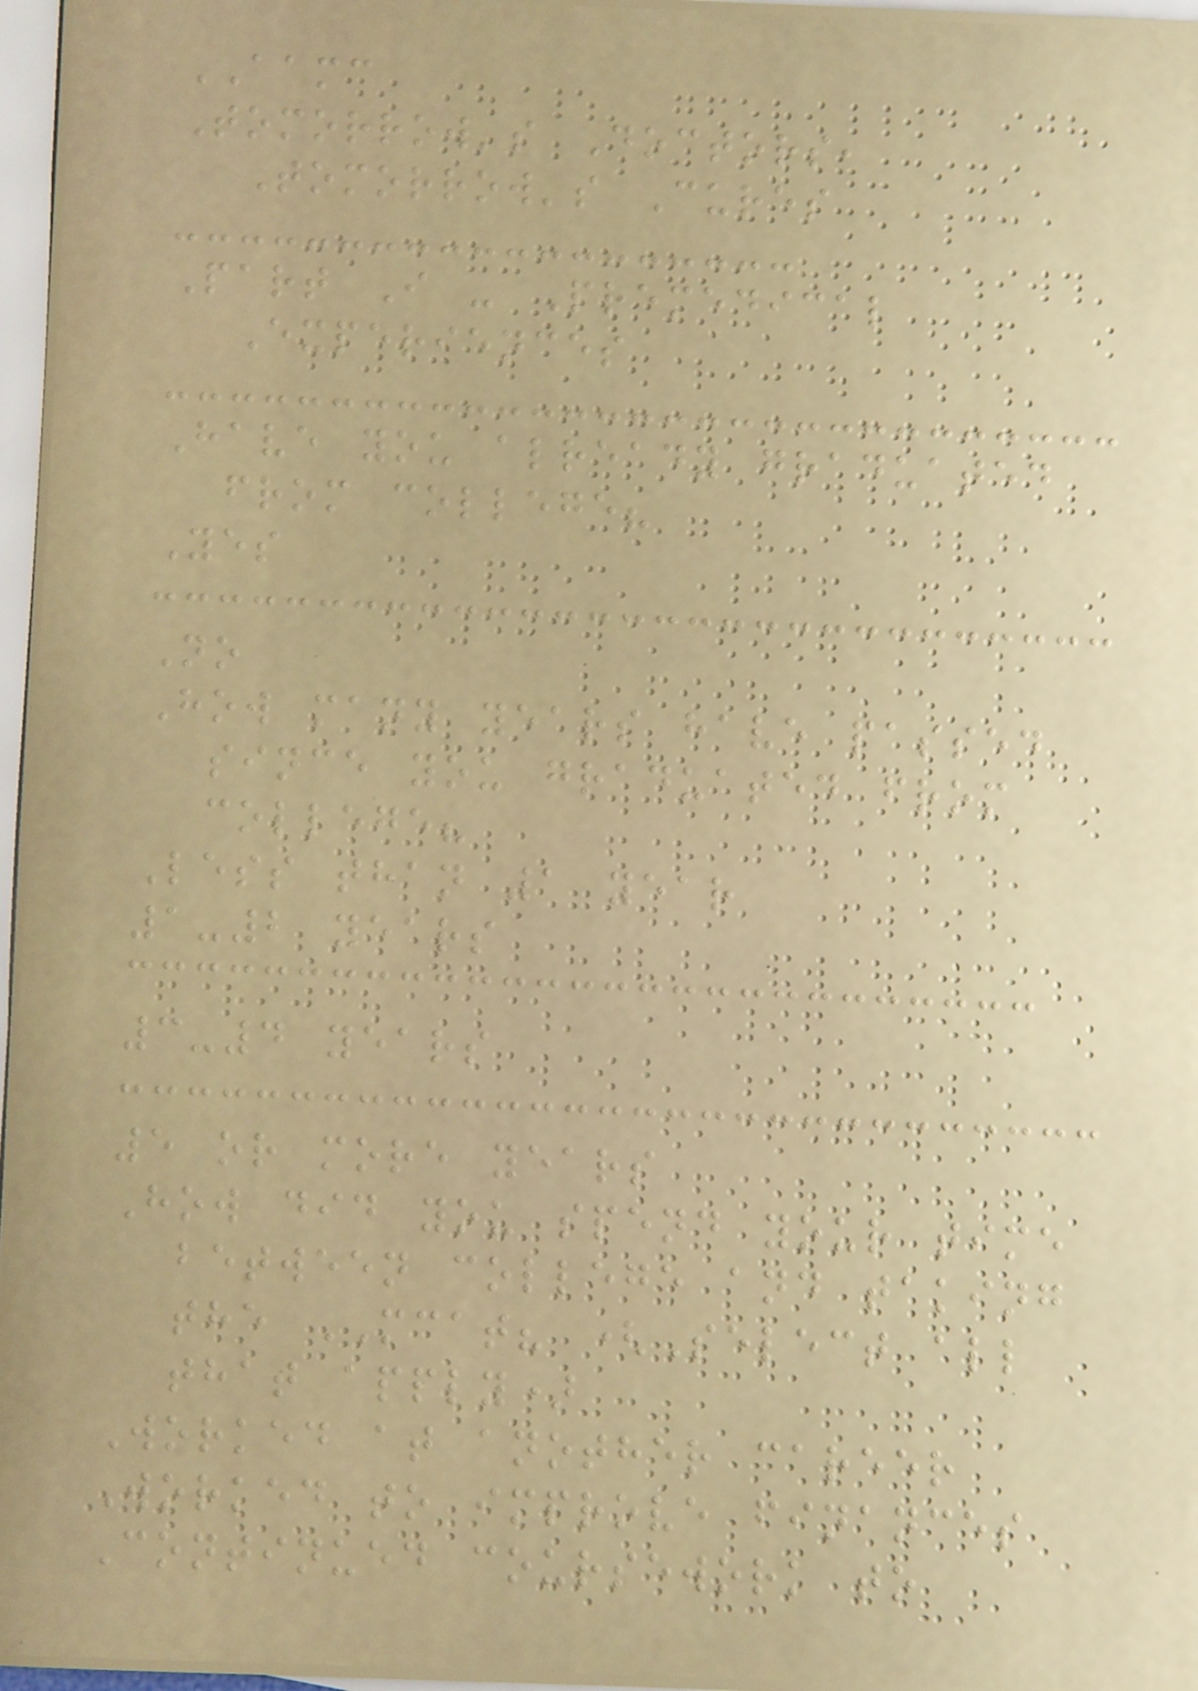AAMC
Tomorrow's Doctors,
Tomorrow's Cures
Part I - Premedical
Experiences
Have you already graduated
from college?
Yes
No
How many years have passed
since you graduated from
college?
Less than 1 year
1-2 years
3-4 years
5 or more years
How did you spend your time
between college and taking
the MCAT? (Select all
that apply)
Worked at another career
Worked to improve finances
Continued coursework to
